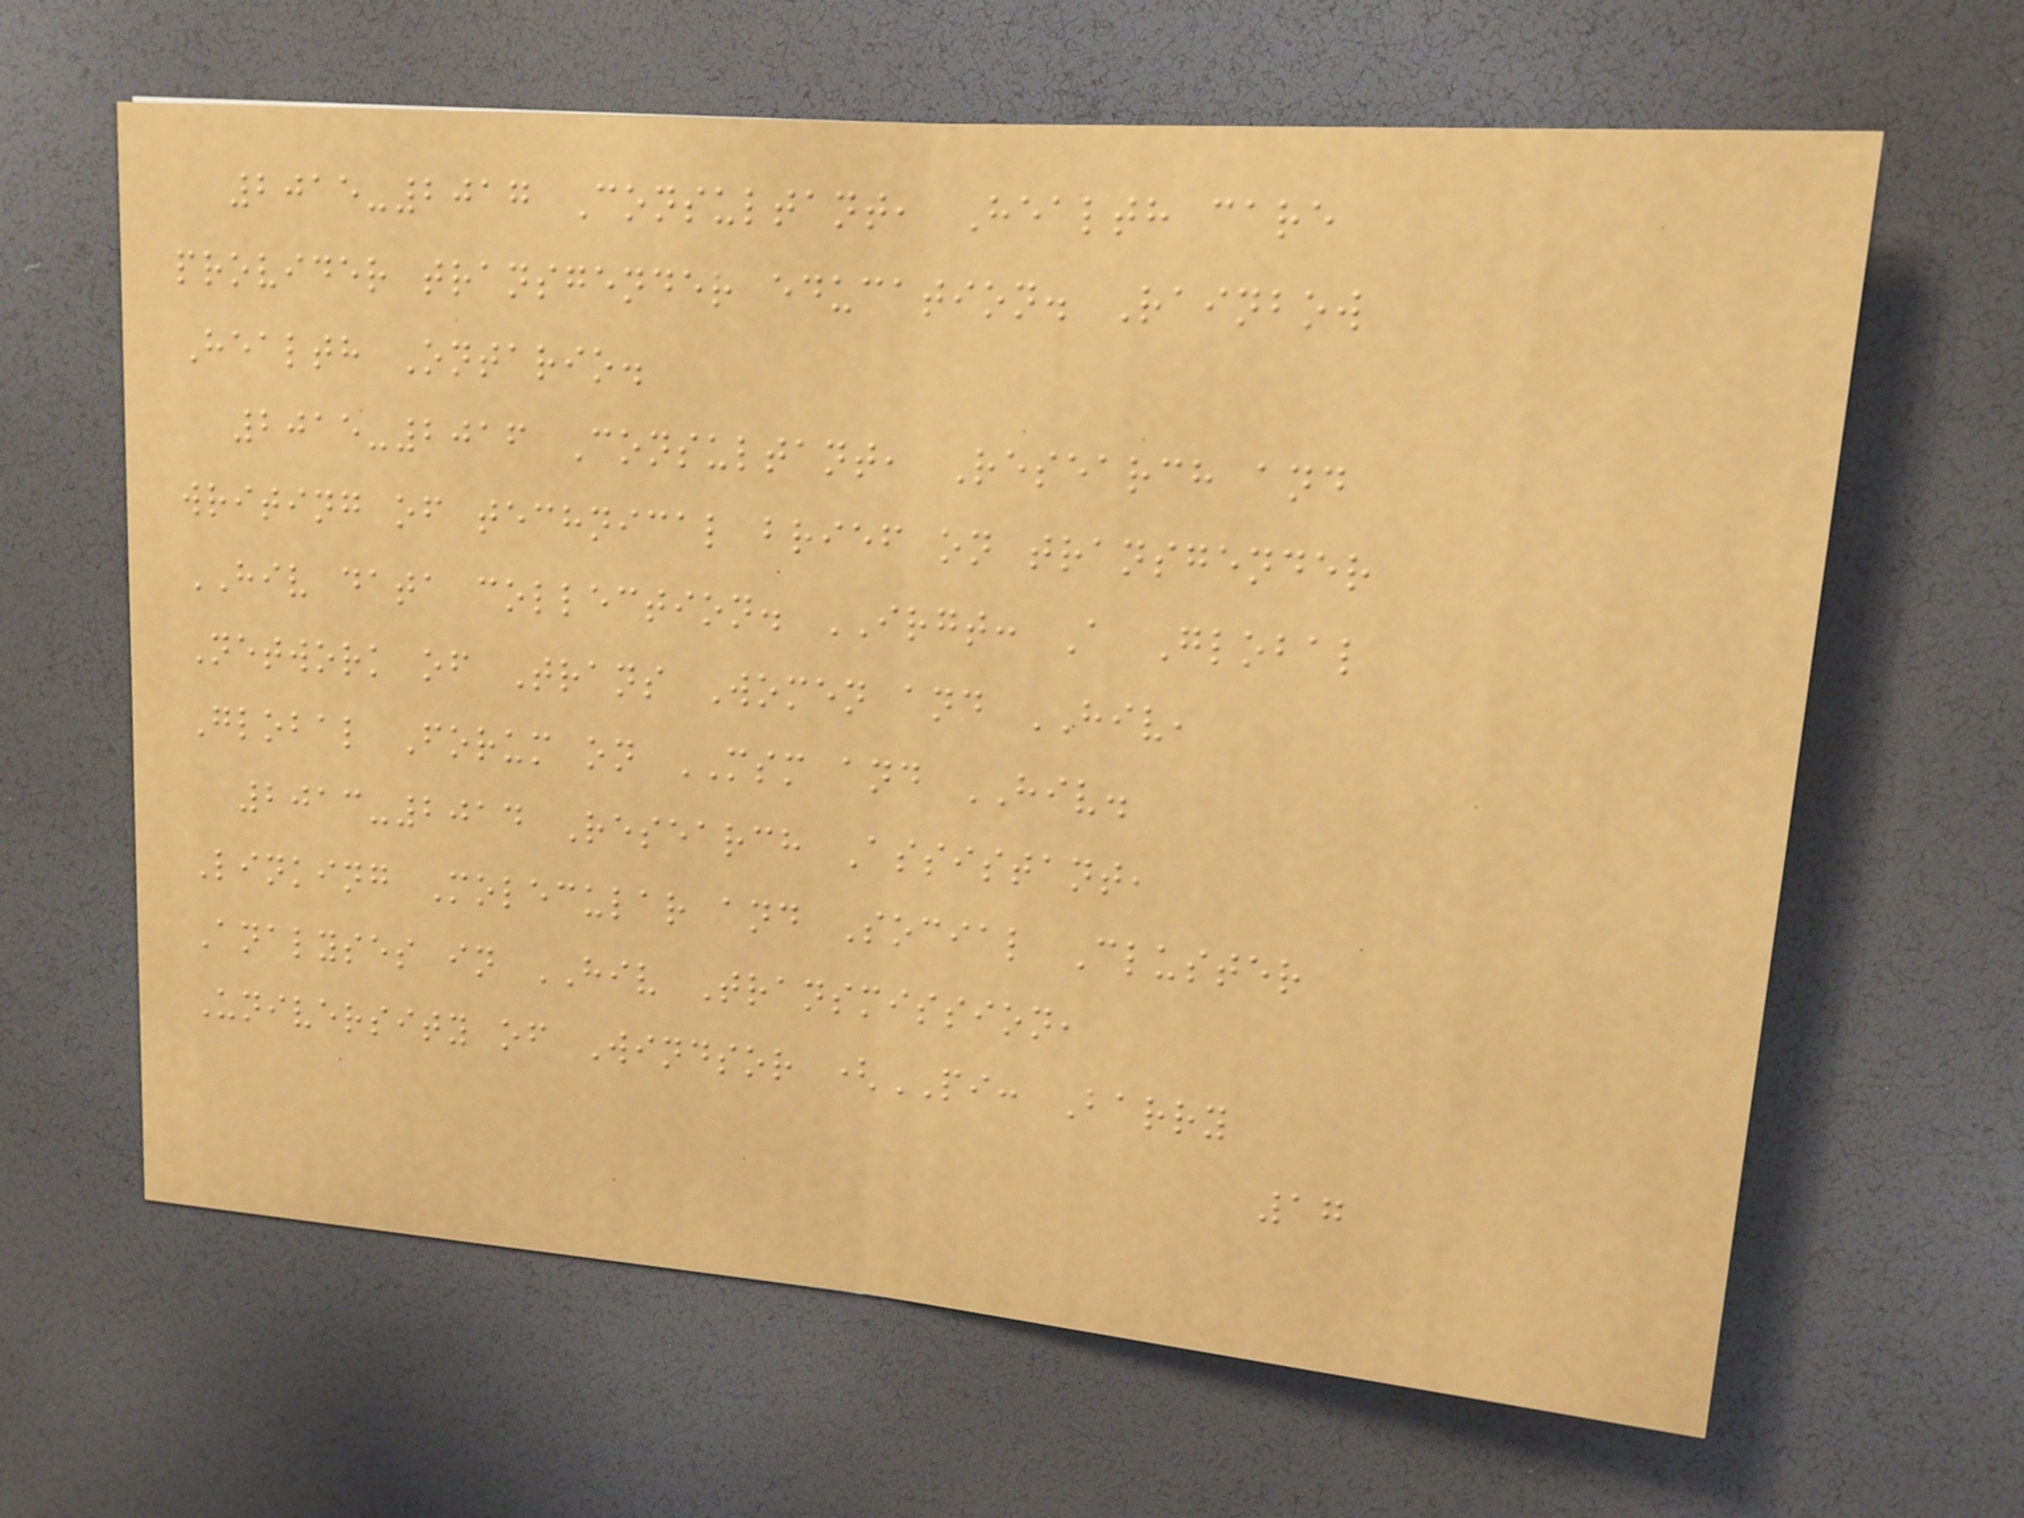2015-2017 Consultant, Health care
provider transgender education. Rainbow
Health Ontario.
2015-2016 Consultant, Research and
writing of technical brief on transgender
HIV data collection. IRGT: A Global
Network of Trans Women and HIV,
Global Forum on MSM and HIV.
2013-2014 Research Assistant,
Linking Molecular and Social Cluster
Analyses in HIV Transmission,
University of Windsor (PI: Barry
17
